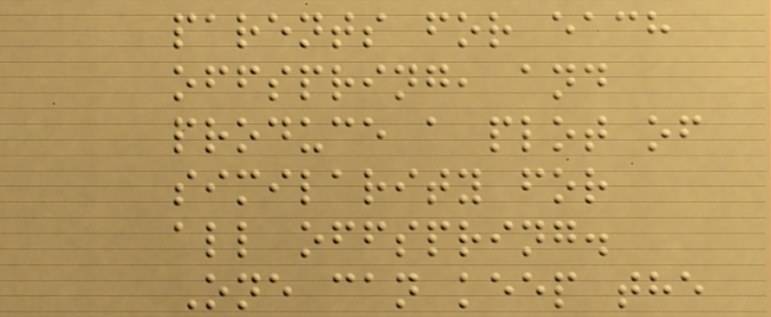parents for each
offspring, and
produce a plot of
similarity for
all offspring.
One can keep the
